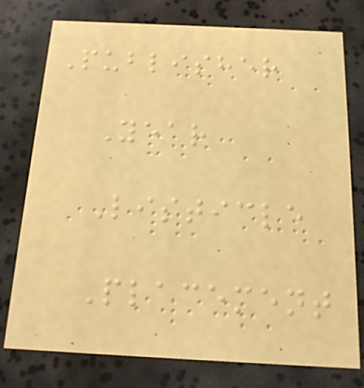Publisher
Year
Listicle
Placement
